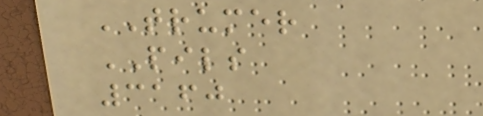TRUMER
PILS
3160
